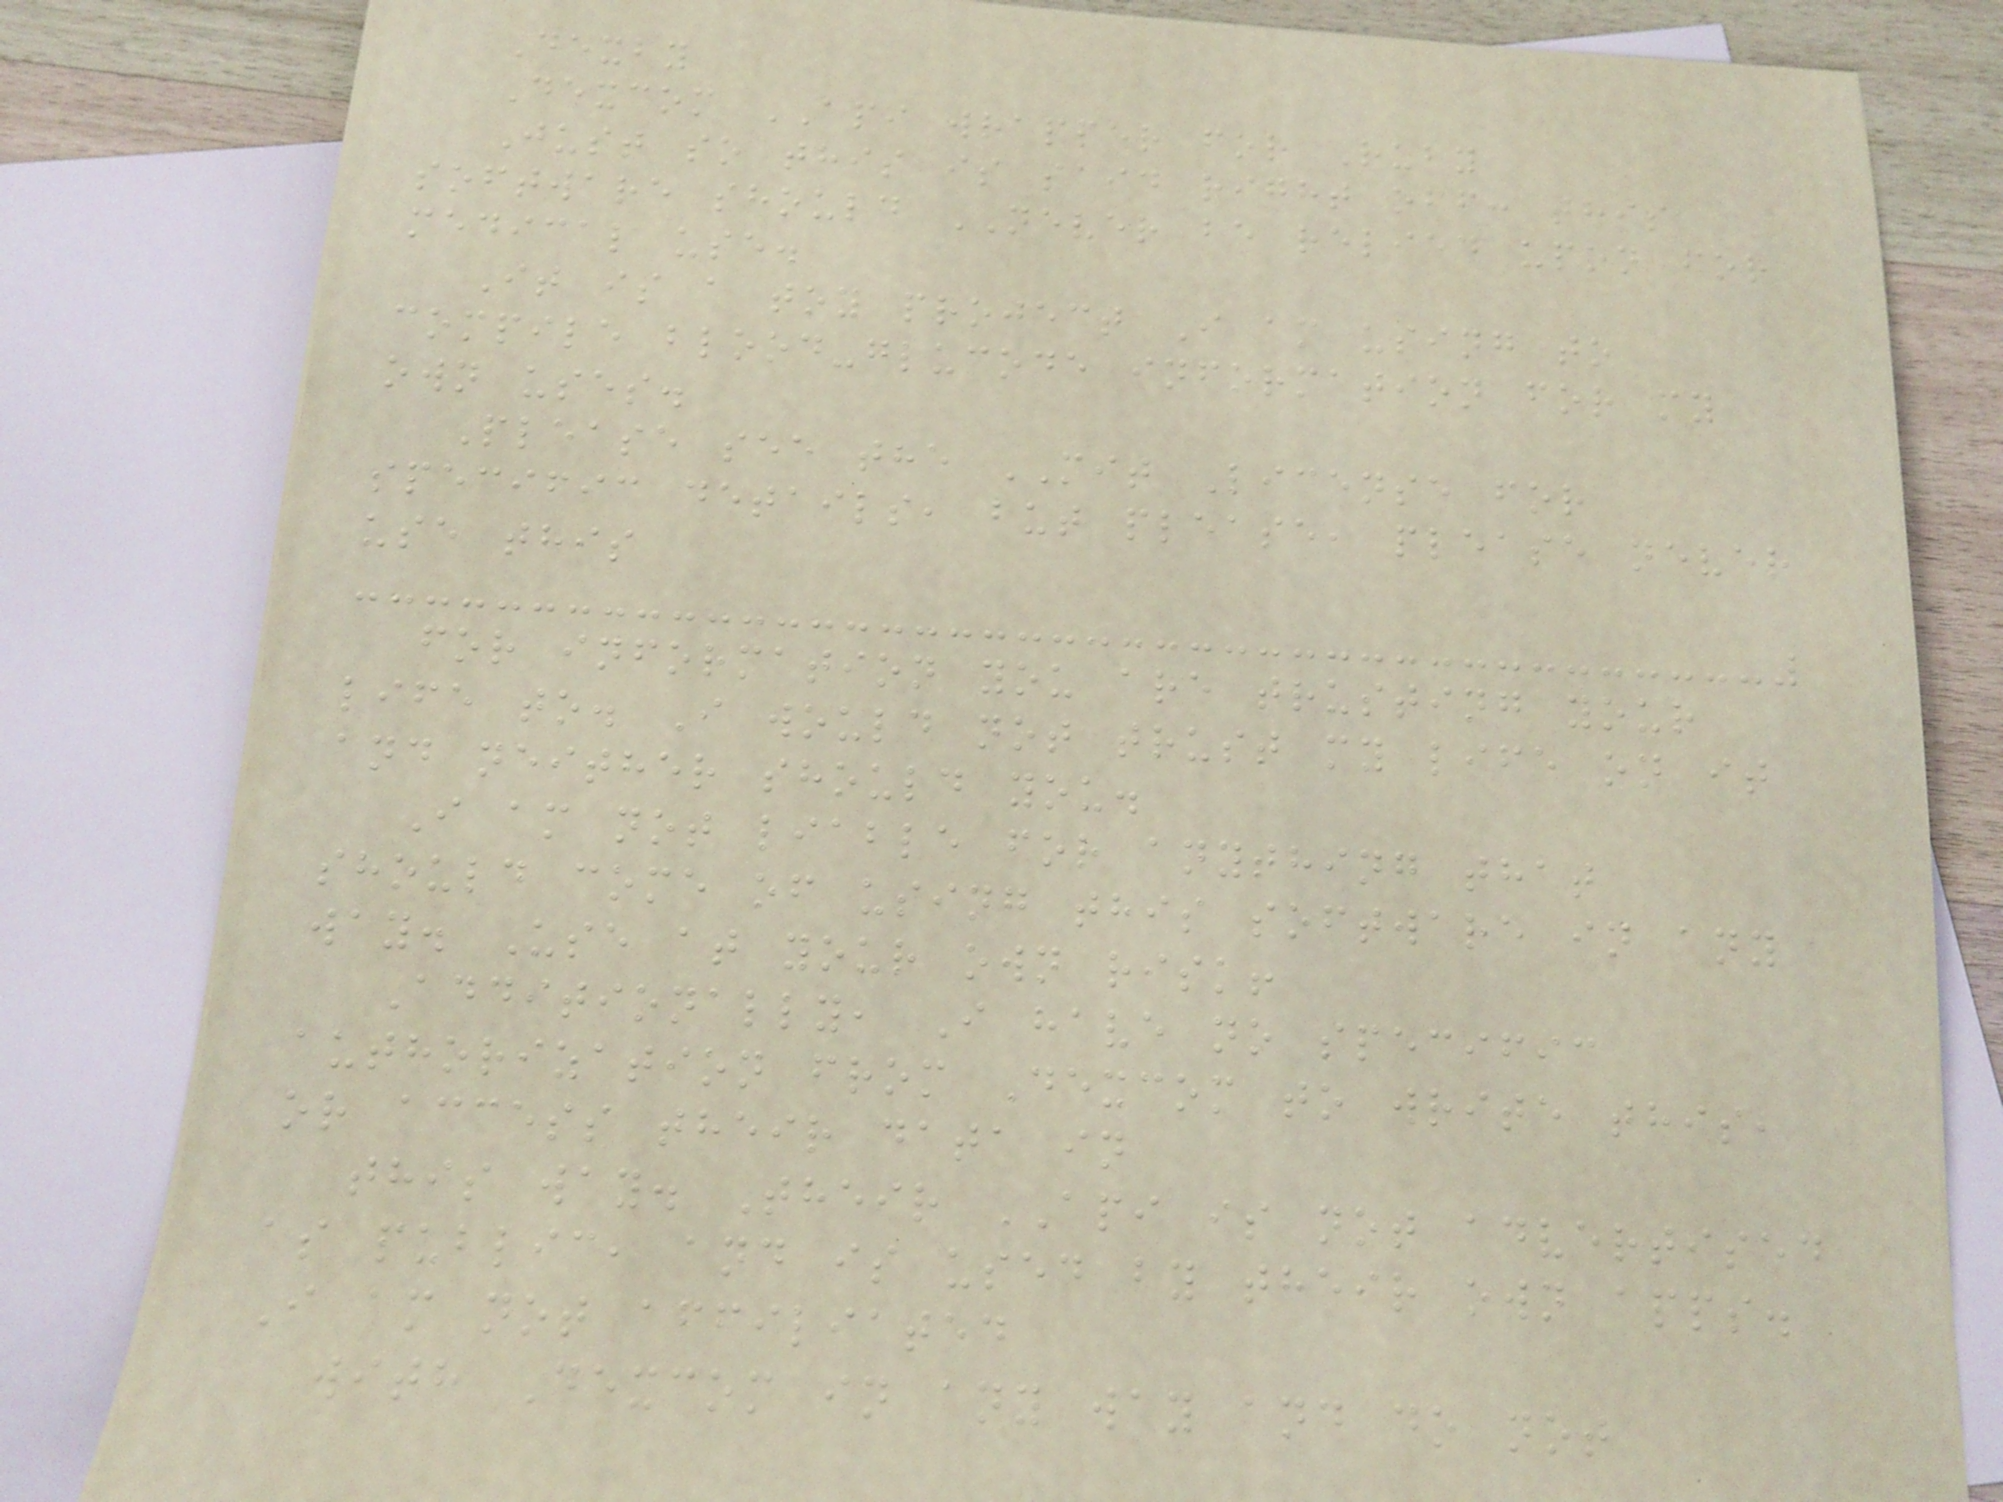Dexby
Dexcom API wrapper for Ruby
Just so this is said right off: this
software should NEVER be relied upon for
medical use.
It is a toy project I am using to
compile blood-glucode information for my
own uses.
Please see the MIT License for
specific details, but please, please never
use this
for information you are trusting your
life to. I would not trust my life on it
and neither should you.
I am not liable for anything that
should come of using this software in any
way. Use at your own risk!
Additionally, I have no specific
authorization from Dexcom to write this,
or access their data in
this way. Their API is not advertised
as public, and is used by their own apps.
I am not affiliated
with Dexcom in any way and do not
